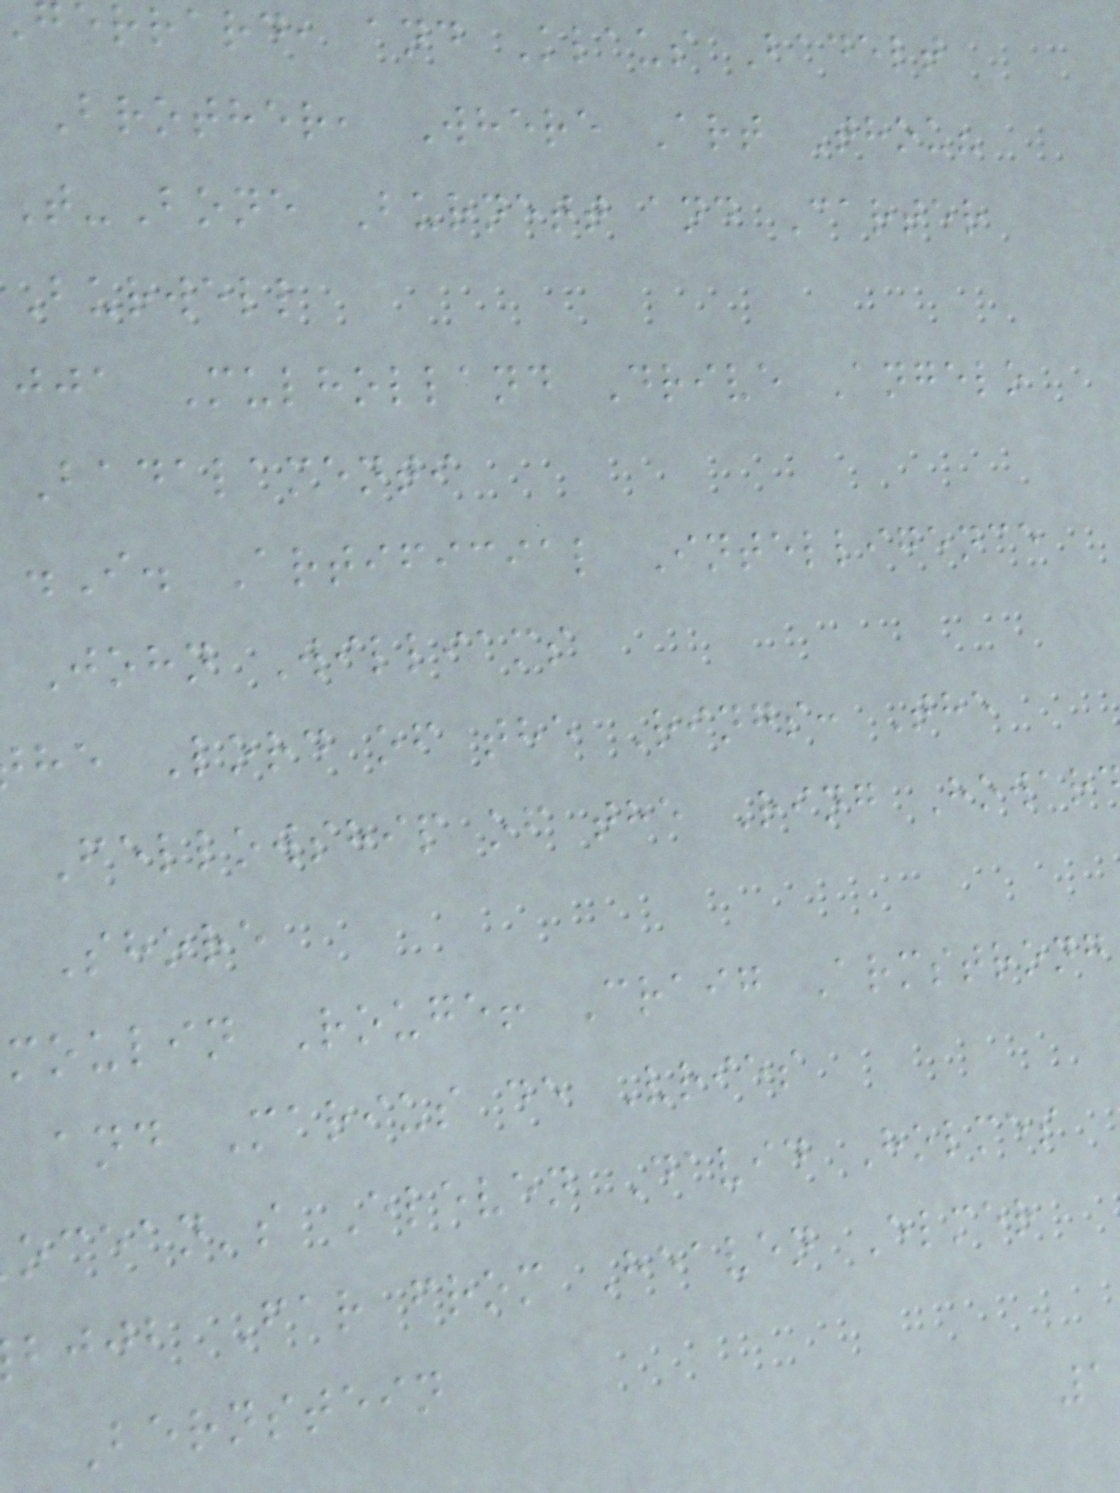errard, and Klaus Badelt
Brother, Where Art Thou?
T-Bone Burnett and Carter
Burwell
jja Mulholland Drive Angelo
Badalamenti
.I. Artificial Intelligence
John Williams
he Lord of the Rings: The
Fellowship of the Ring Howar
Shore
moulin Rouge! Craig Armstrong
and Marius de Vries
ocean's Eleven David Holmes
bjjb Far from Heaven Elmer
Bernstein
